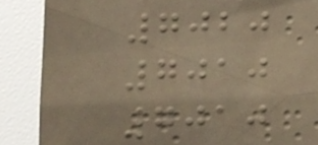7020
7010
7010
